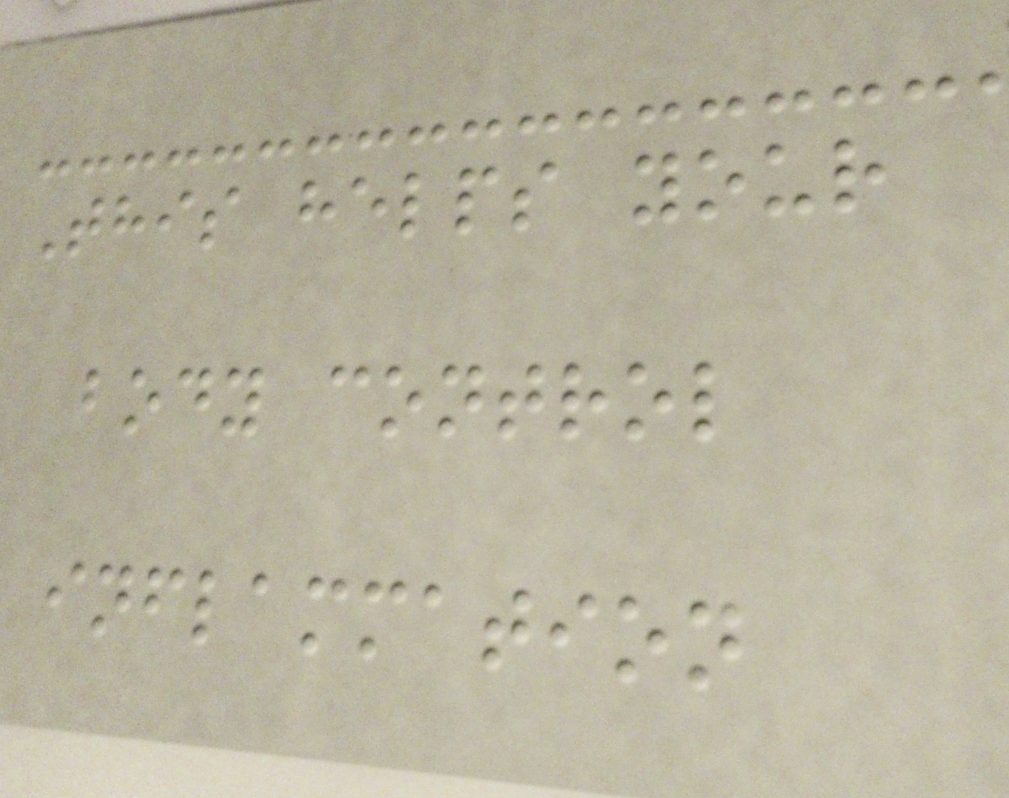This helps your
body control
inflammation
